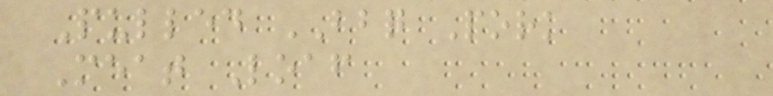Pulled BBQ Pork
Meat Loaf
